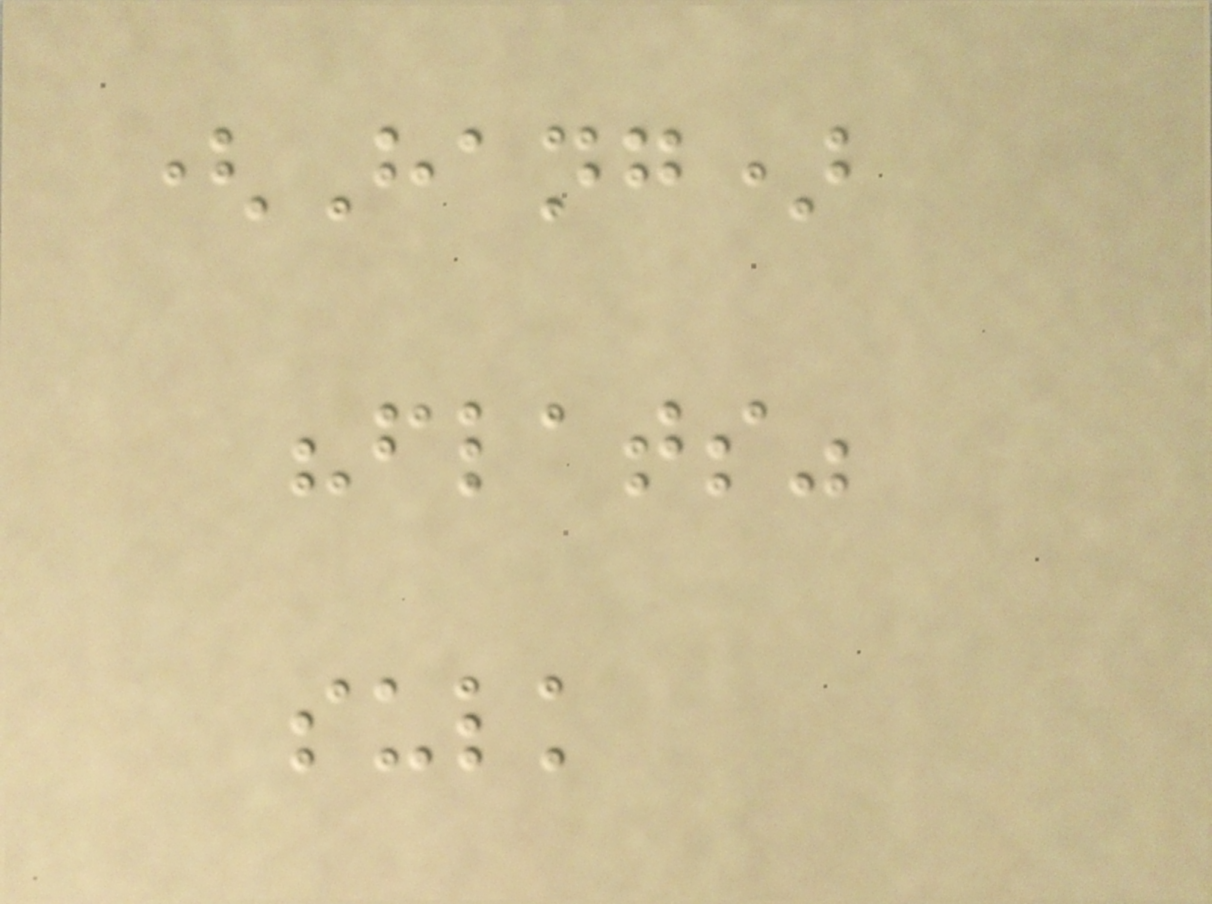(Hang)
"flats"
sulk
